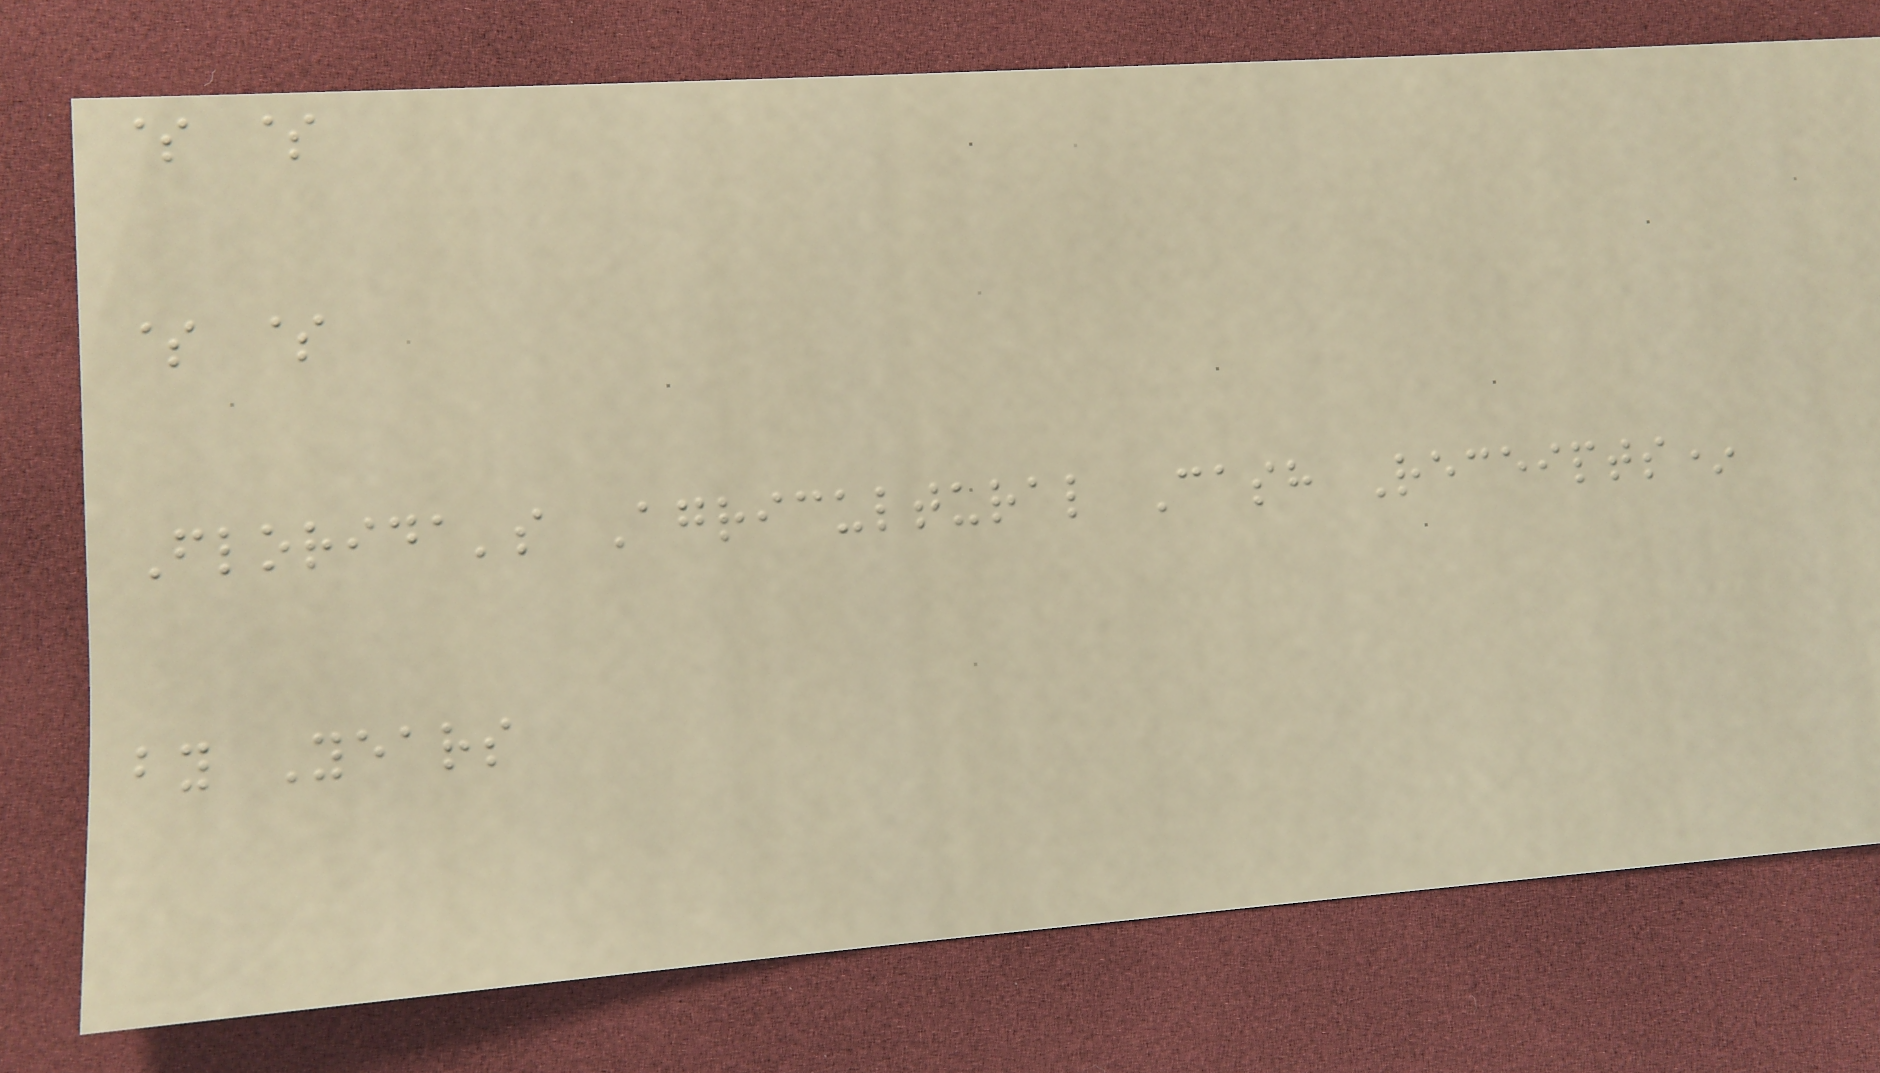$ $
$ $
Florida's Agricultural Cash Receipts*
by Years
